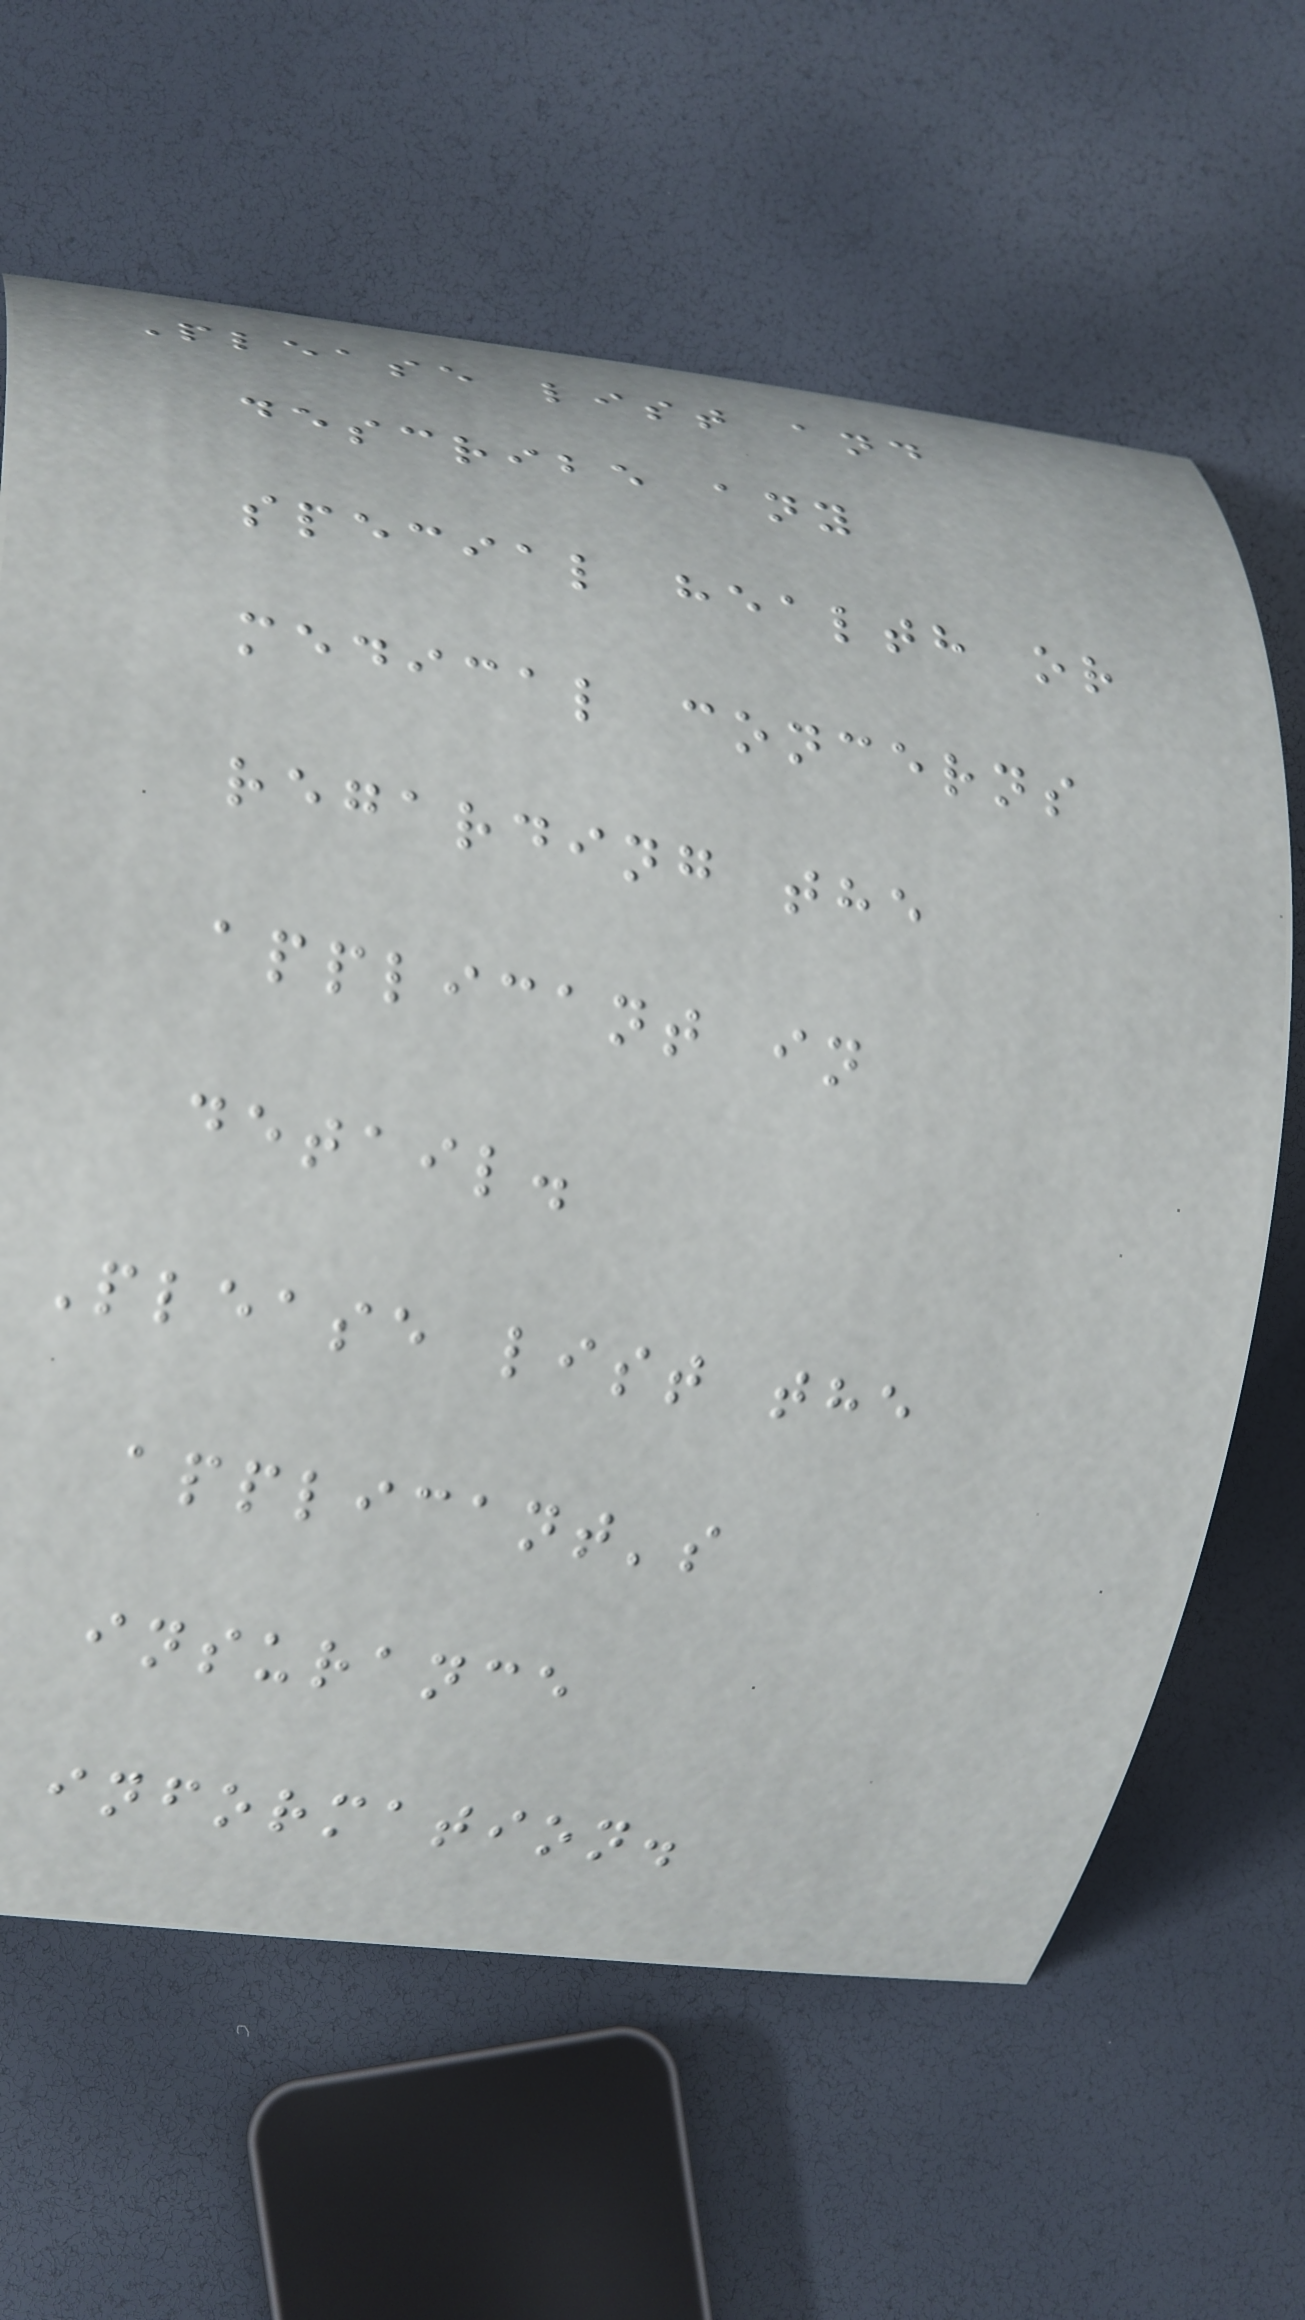Please list and
describe any
special health or
medical concerns
regarding the
applicant in
detail.
Please list the
applicant's
insurance
information.
